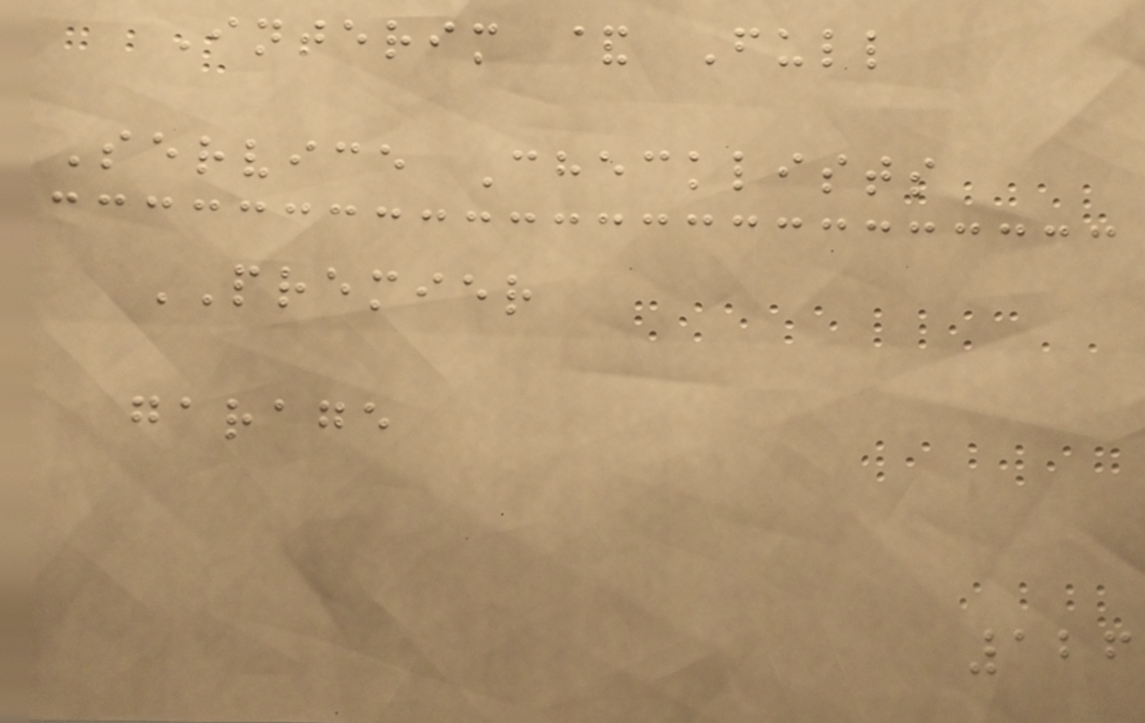Interim & Full
Service Checklists
PREMIER
garage
126
